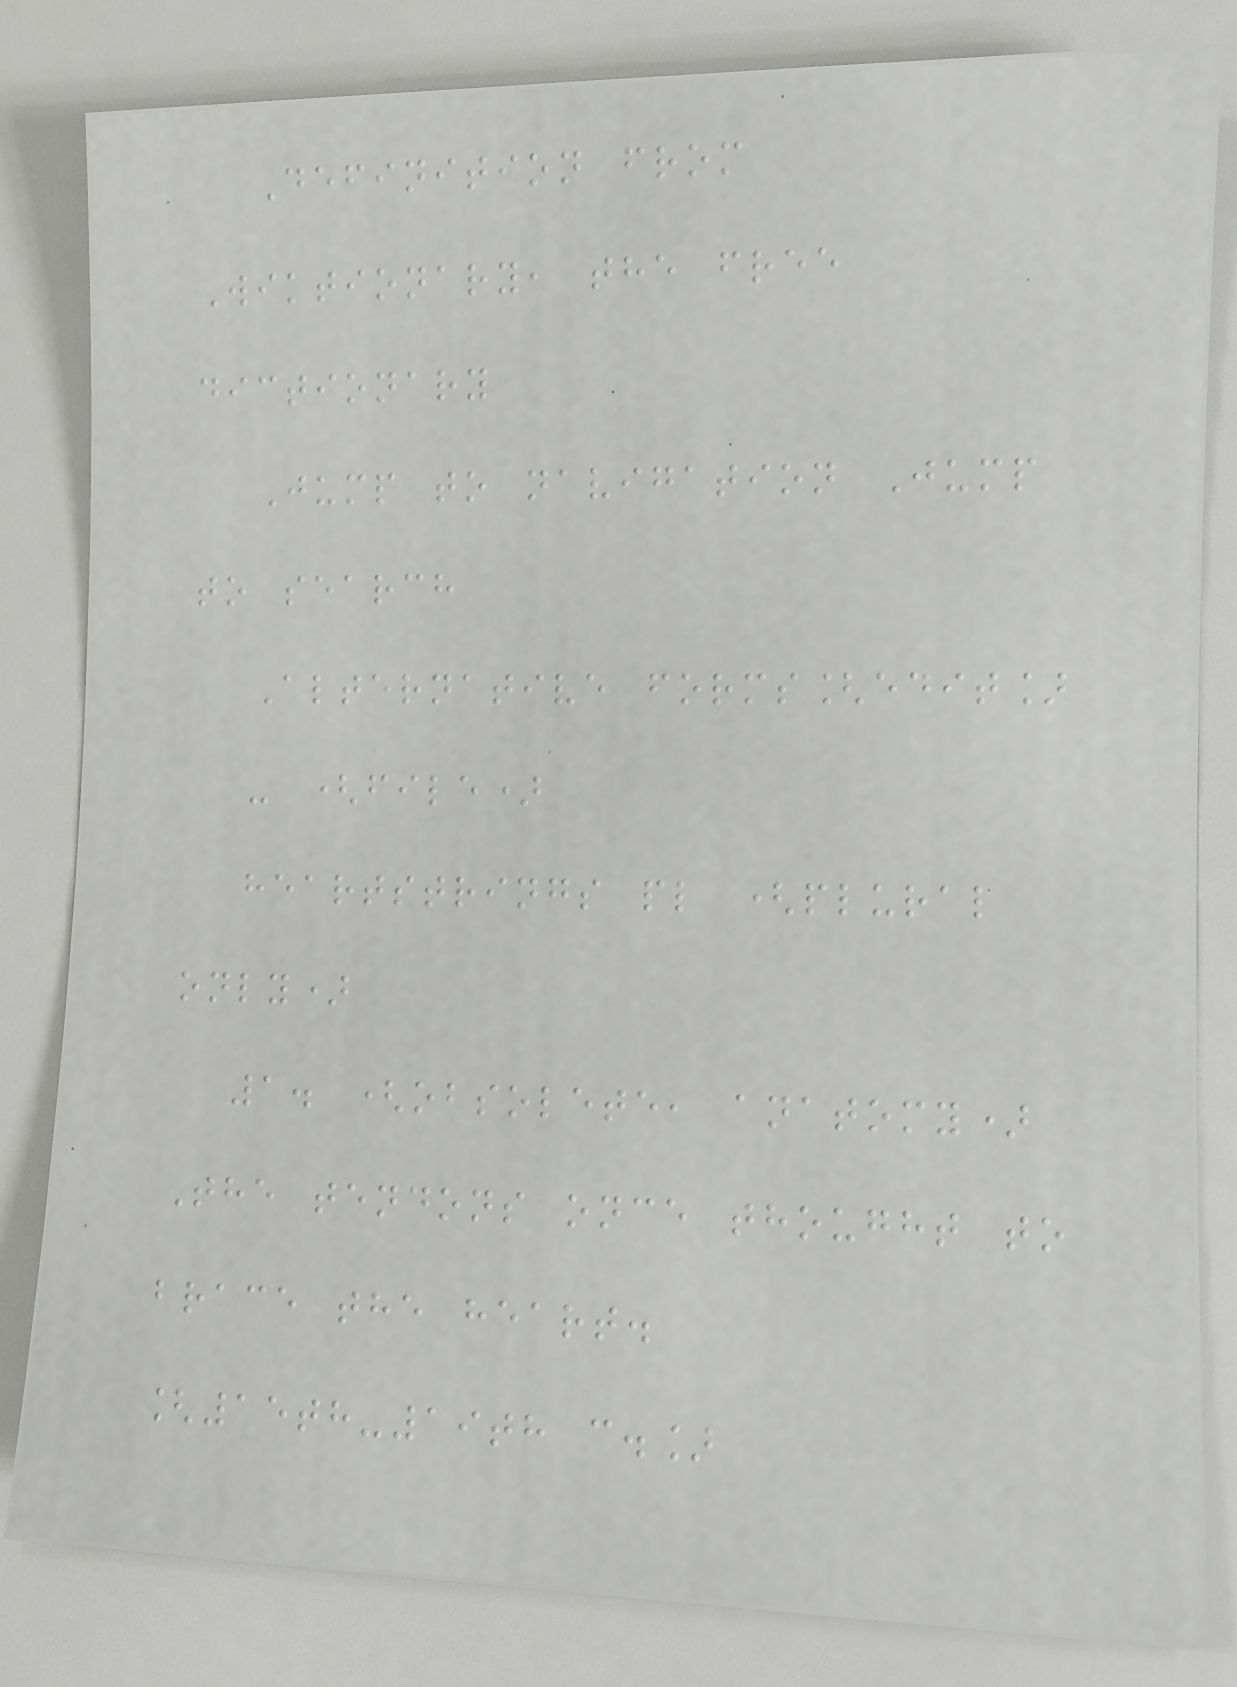Definition from
Wiktionary, the free
dictionary
Jump to navigation Jump
to search
Alternative forms[edit]
- (file)
heartstrings pl (plural
only)
1. (obsolete, anatomy)
The tendons once thought to
brace the heart.
[15th-19th c.]
